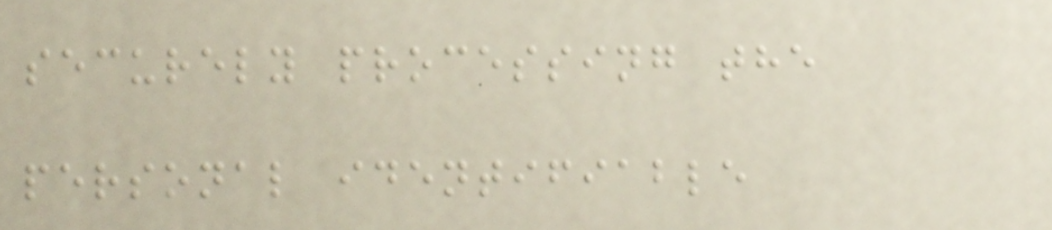securely processing the
personal identifiable
